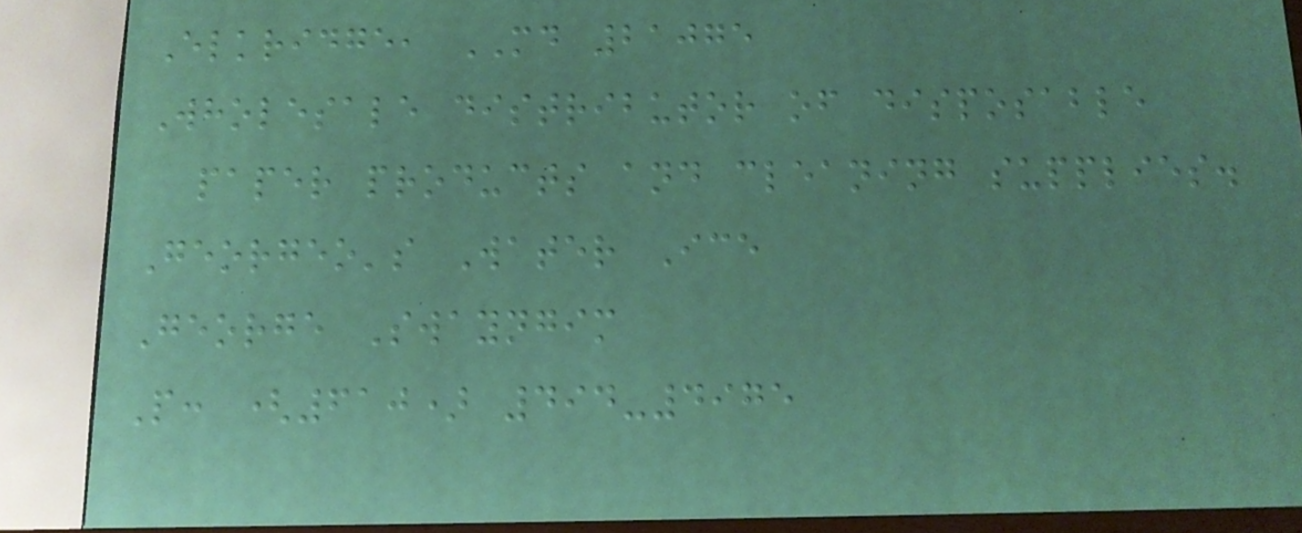Elkridge, MD 21075
Wholesale distributor of disposable
paper products and cleaning supplies.
Georgeo's Water Ice
George Swayngim
P: (610) 494-4975
